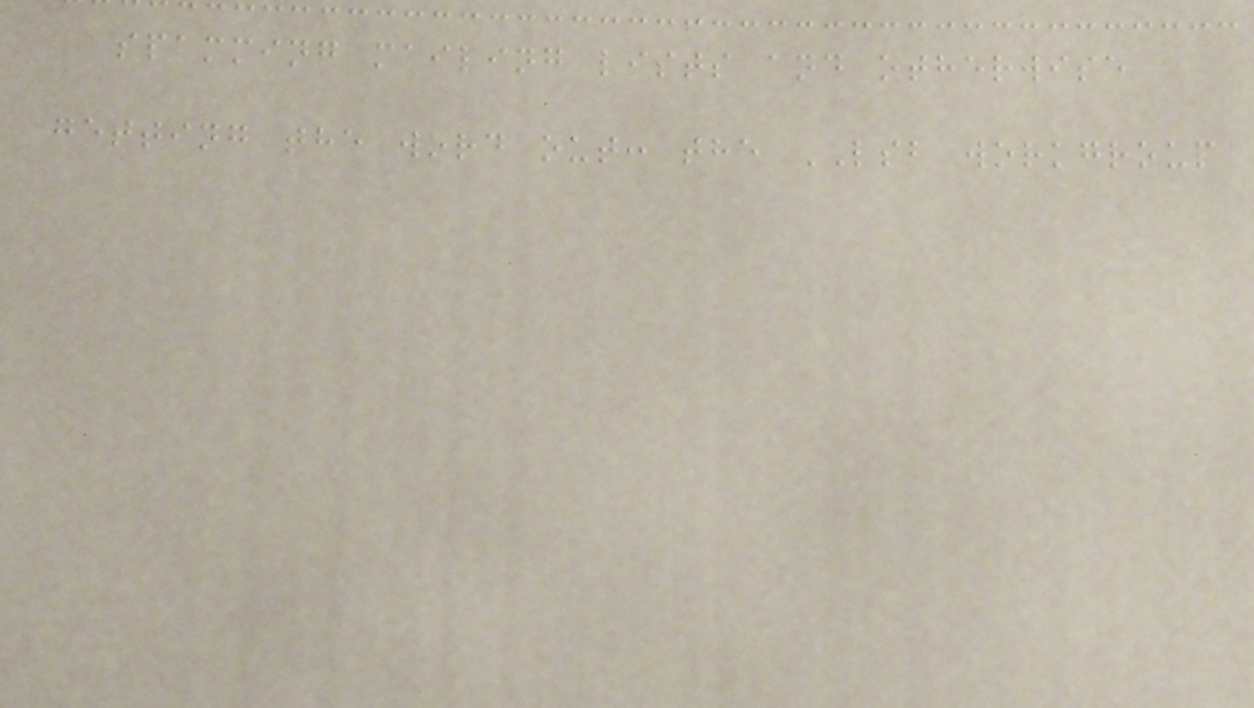spamming mailing lists and otherwise
getting the word out: the LSB workgroup
